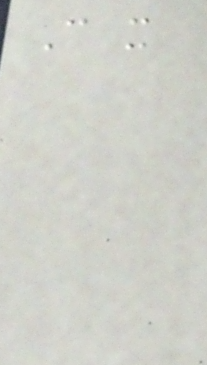Can it
